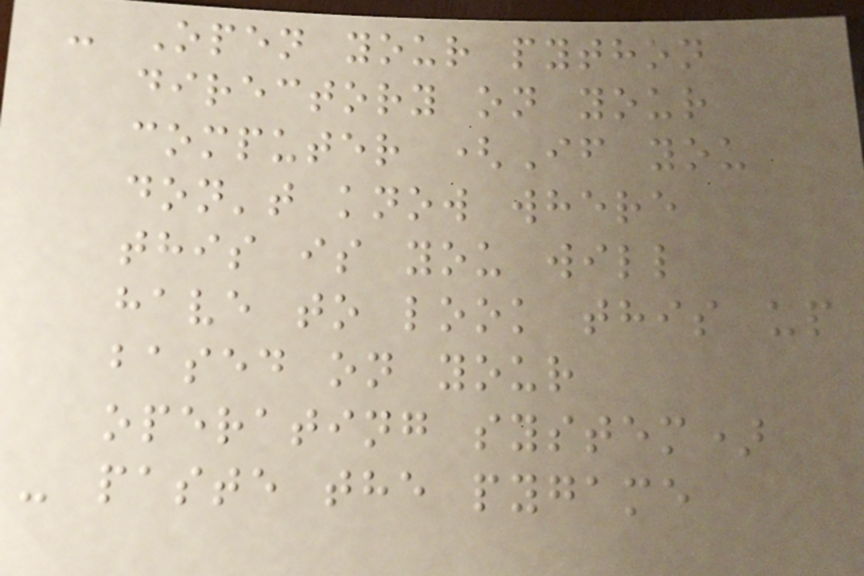- Open your python
directory on your
computer (If you
don't know where
this is you will
have to look this up
based on your
operating system)
- paste the pygame
